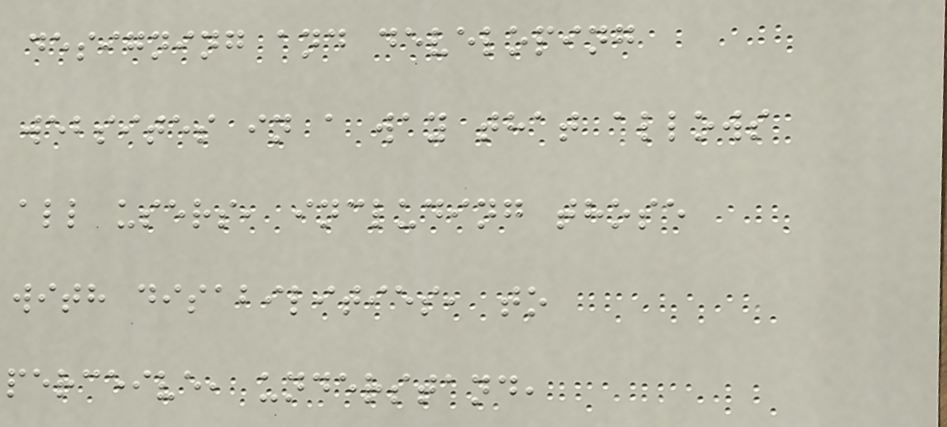designing and developing
websites in a way that allows
all users, including those
with disabilities, to
perceive, understand,
